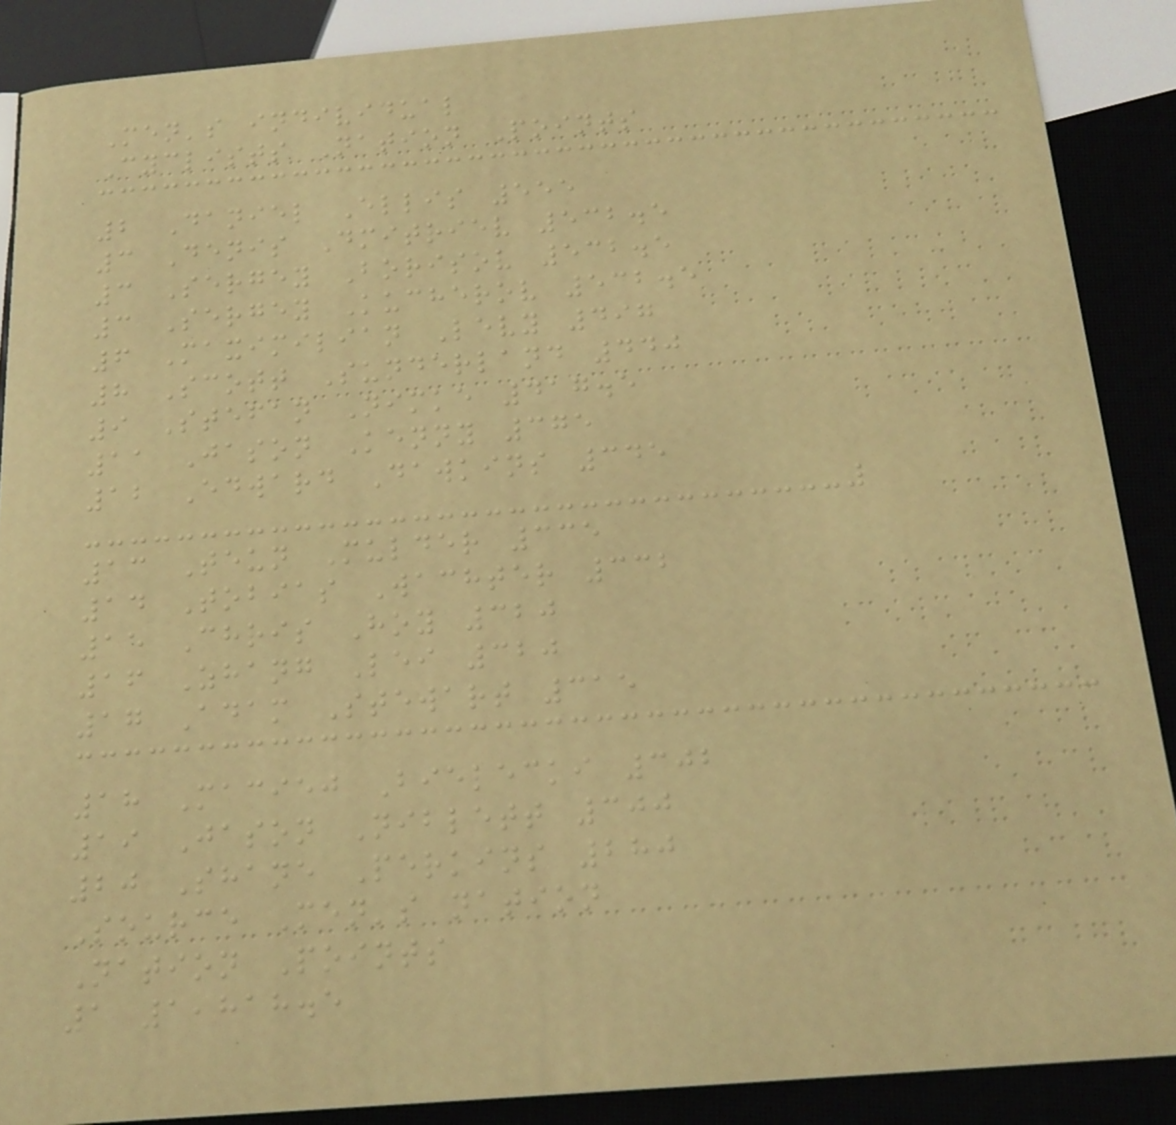Men's individual
Cyclists Nation Points
2 Daniel Ellis 555
3 Denis Dmitriev 532.5
3 Sergey Borisov 532.5
3 Sergey Kucherov 532.5
6 Maximilian Levy 497
8 Scott Sunderland 440
9 Stefan Nimke 417.5
11 Jason Kenny 375
12 Edward Dawkins 345
13 Teun Mulder 335
14 Tobias Wachter 332
15 Chris Hoy 320
16 Zhang Lei 320
17 Adam Stewart 315
18 Maciej Bielecki 302
19 Jason Niblett 300
20 Shane Perkins 280
Source Men's nation
Nation Points
1 1,818.5
